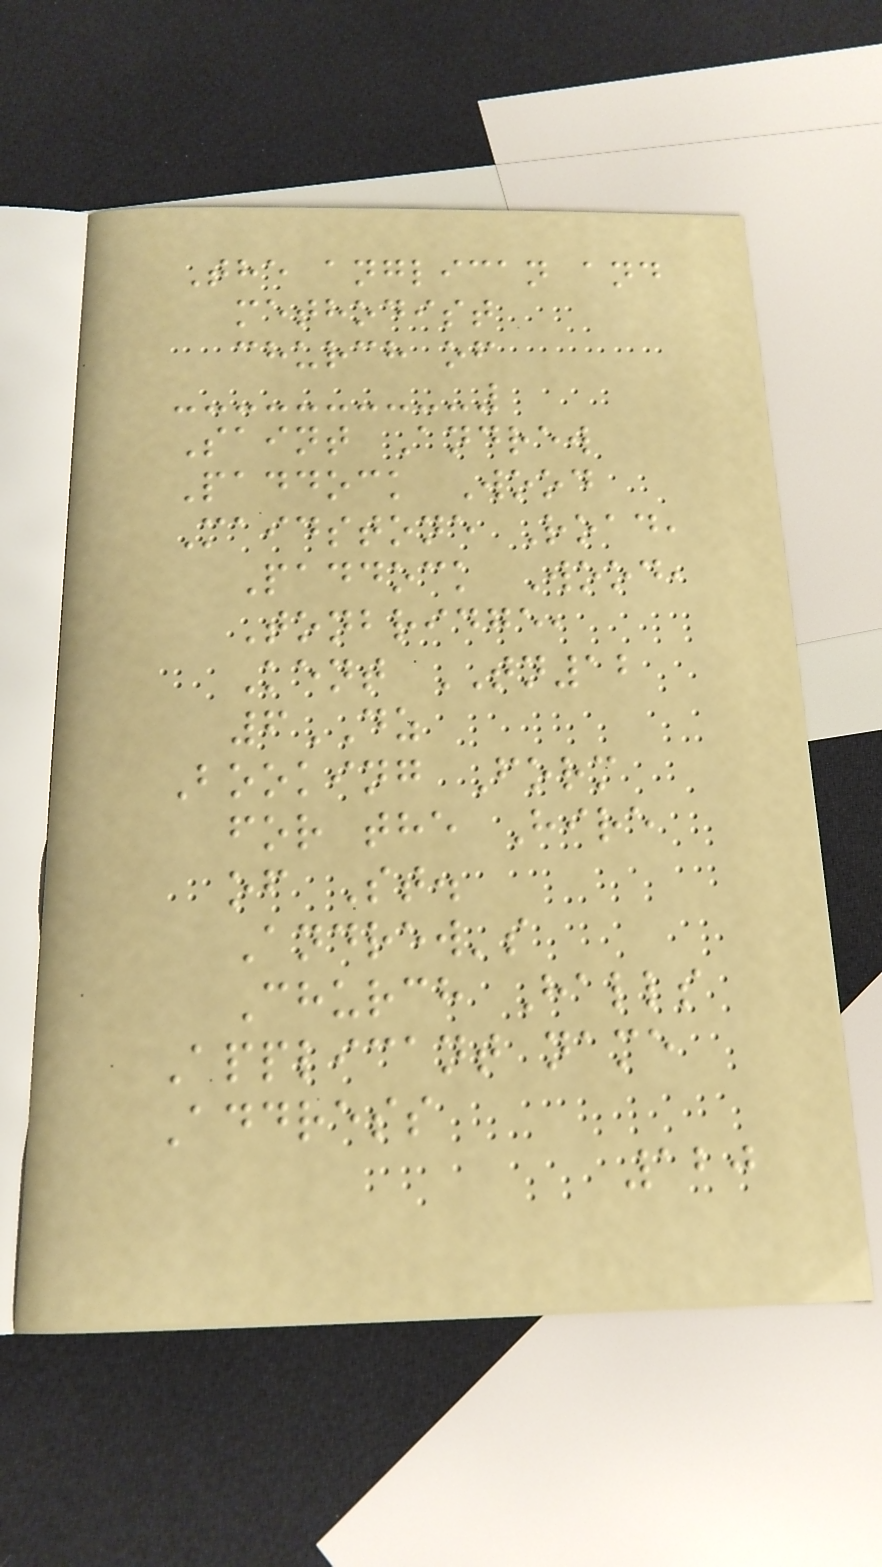The anglican and
methodist
church of
Saint Andrew
Paddock Wood
Maidstone Road,
Paddock Wood,
Tonbridge,
Kent TN12
6DZ
Booking Form
for the Hire
of St.
Andrew's
Church Halls
Applicant name
Address
120
